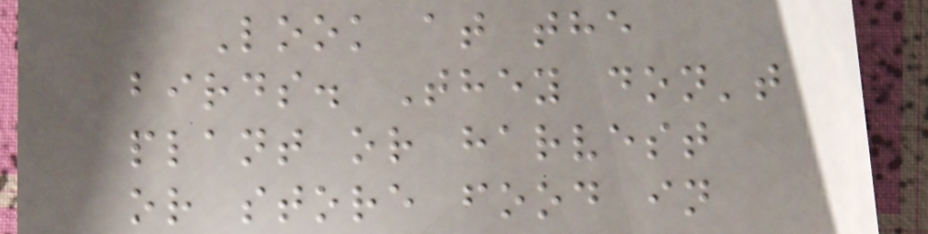Look at the
birds. They don't
plant or harvest
or store food in
